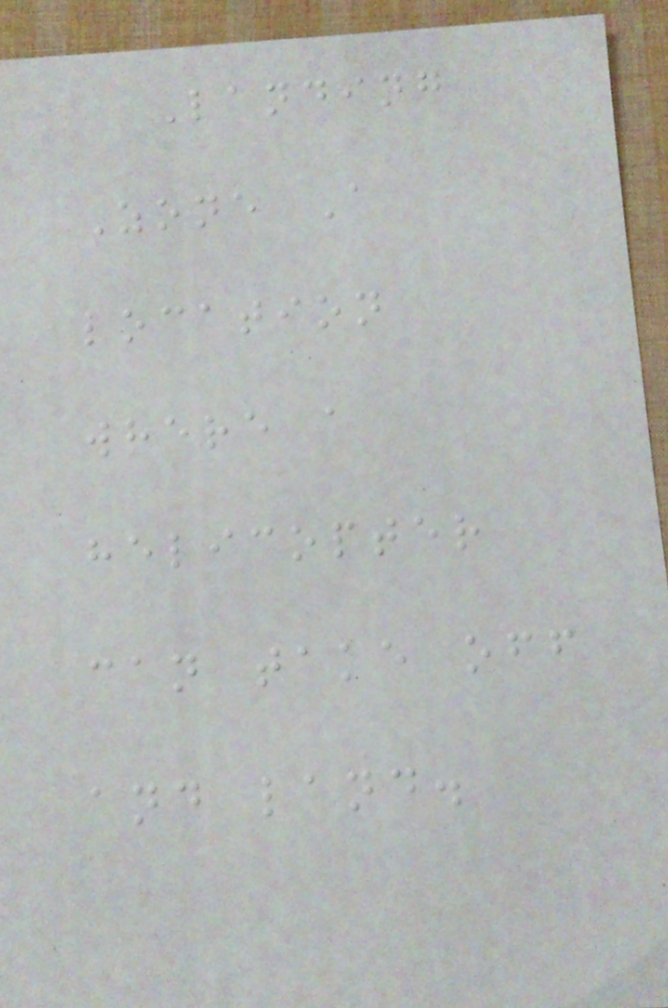Landing
Zone A
location
where a
helicopter
can take off
and land.
